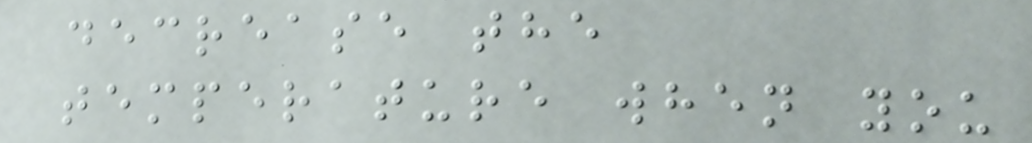decrease the
temperature when you
